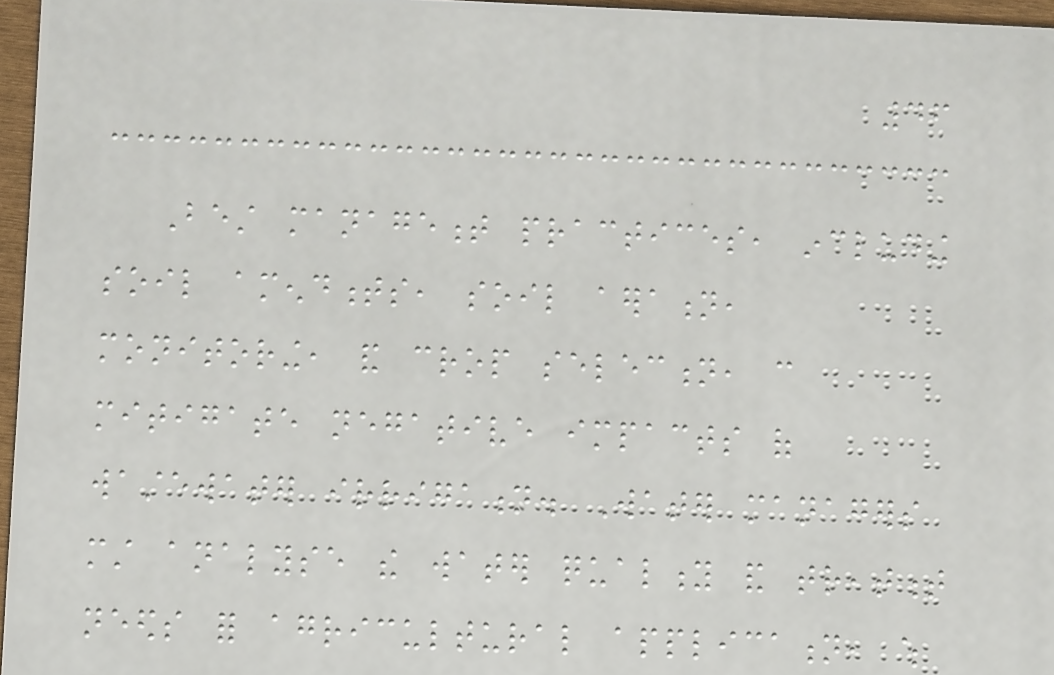46
Best management practices, including
soil amendments, soil aeration,
monitoring, and crop selection, can
mitigate negative impacts of
wastewater irrigation. Water managers
must analyse the water quality and treatment
needs for agricultural application, which
